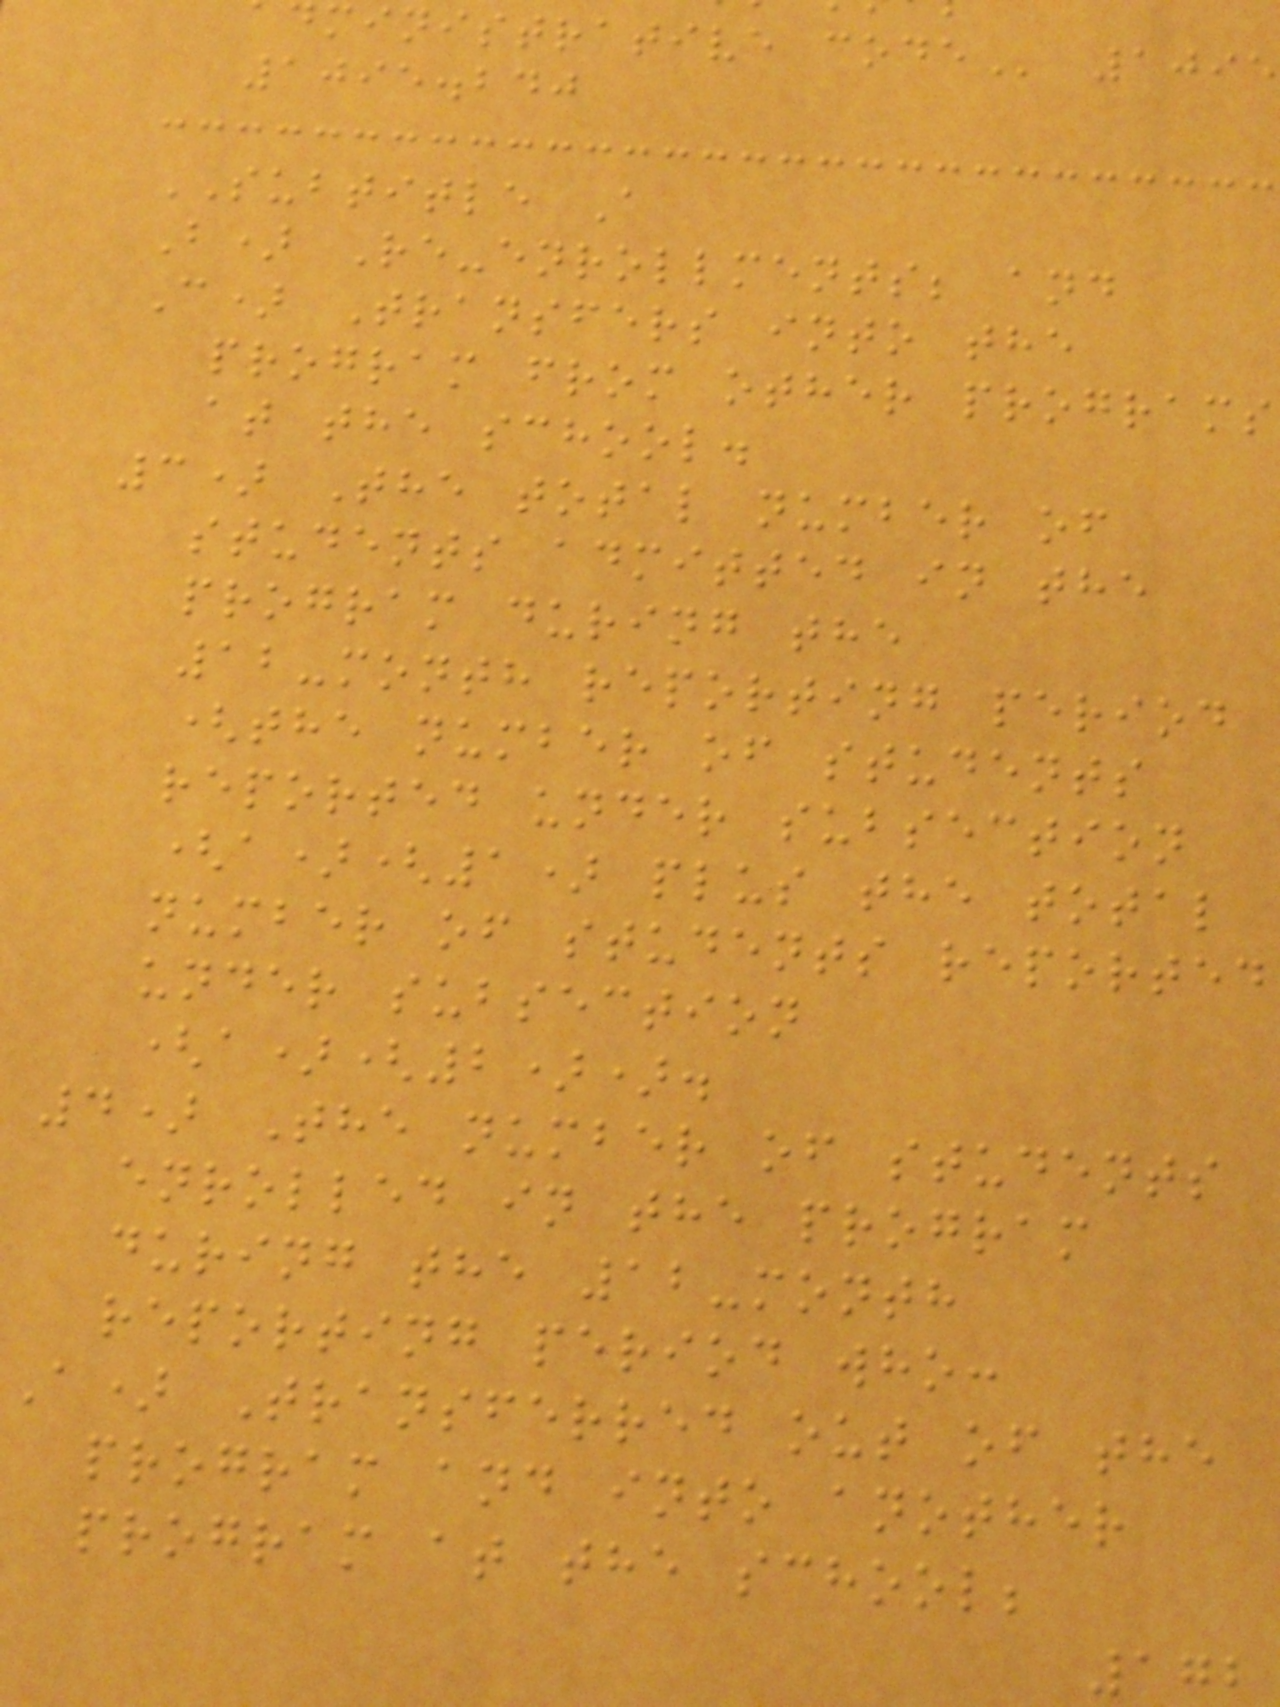ministrative
1095.240
SUBTITLE A
B) Re-enrollments; and
C) Transfers into the
program from other programs
at the school.
3) The total number of
students admitted in the
program during the
12-month reporting period
(the number of students
reported under subsection
(a)(1) plus the total
number of students reported
under subsection
(a)(2)).
4) The number of students
enrolled in the program
during the 12-month
reporting period who:
A) Transferred out of the
program and into another
program at the school;
172
